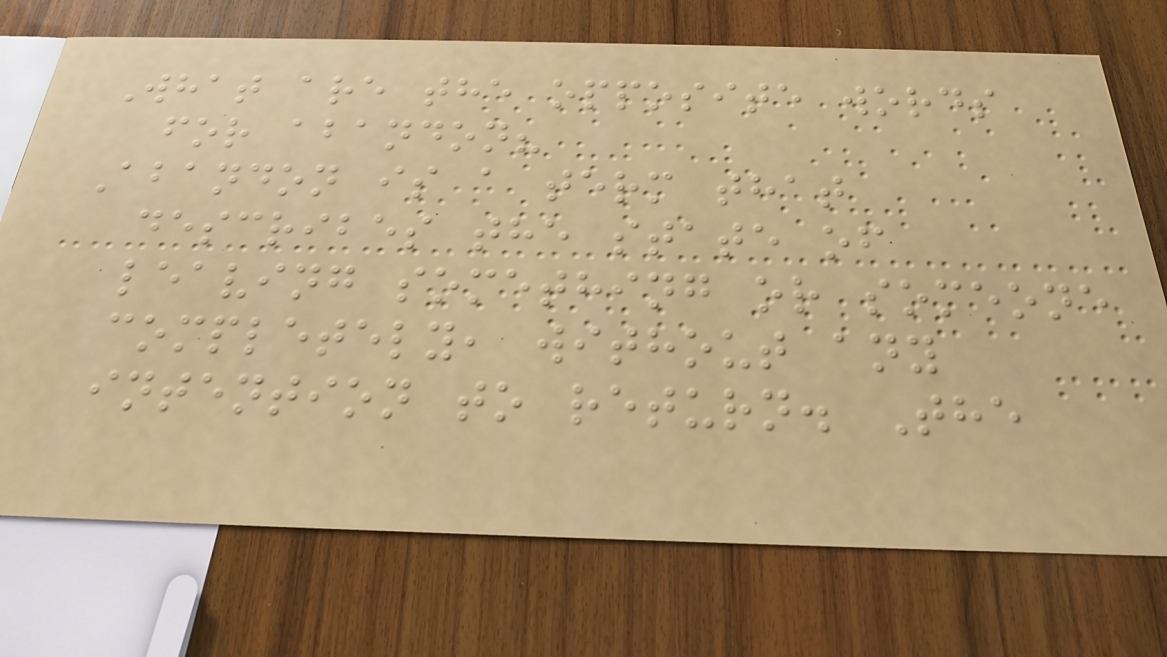What are the opposite words
for abandon?
Abandon is a term that
describes the state of
leaving something or someone
completely, without any
intention to return. The
